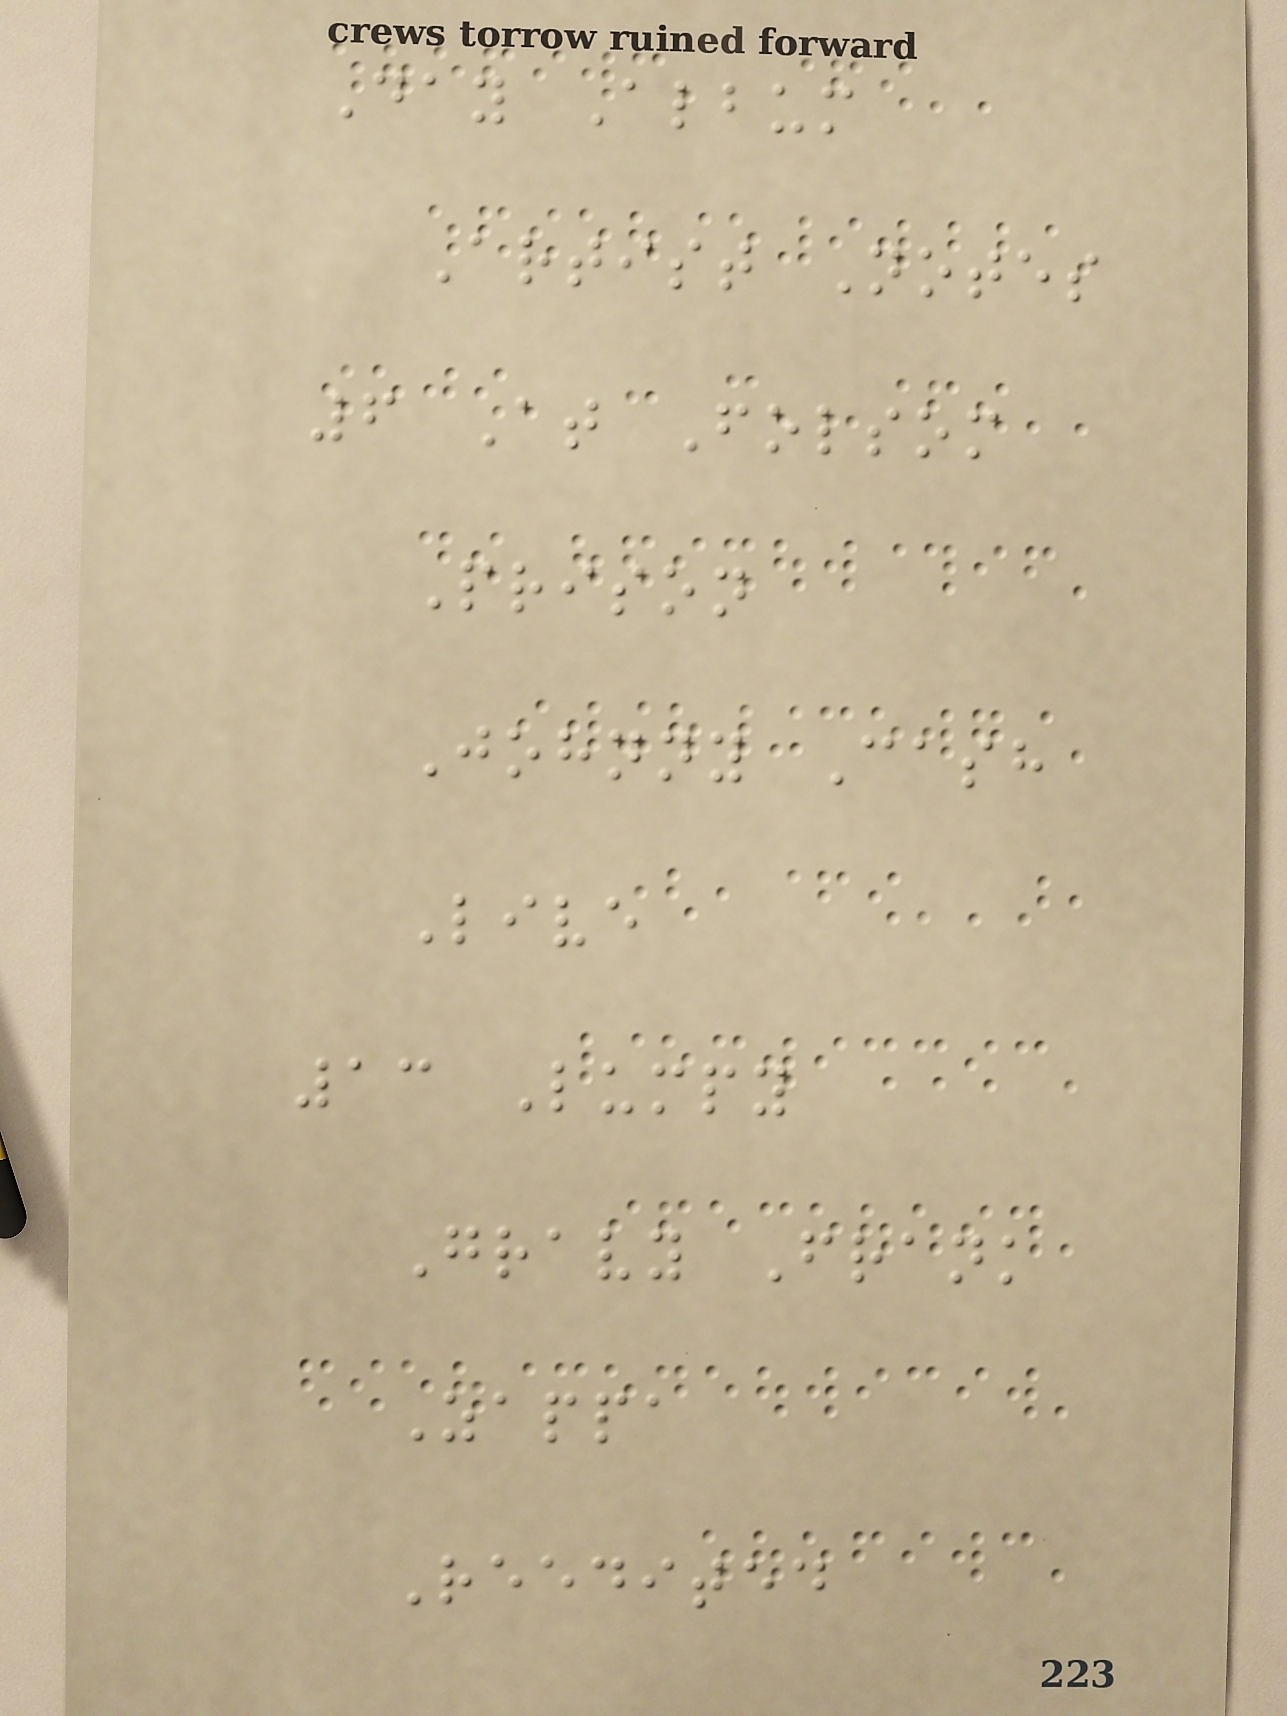Day Album
Artist Notes
6 At Folsom
Prison
Johnny Cash
Live
13 Lumpy
Gravy Frank
Zappa
Reedited
